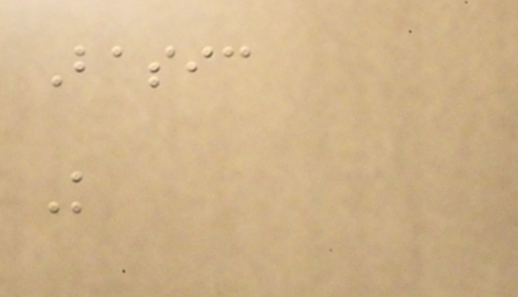Basic
Knowledge
